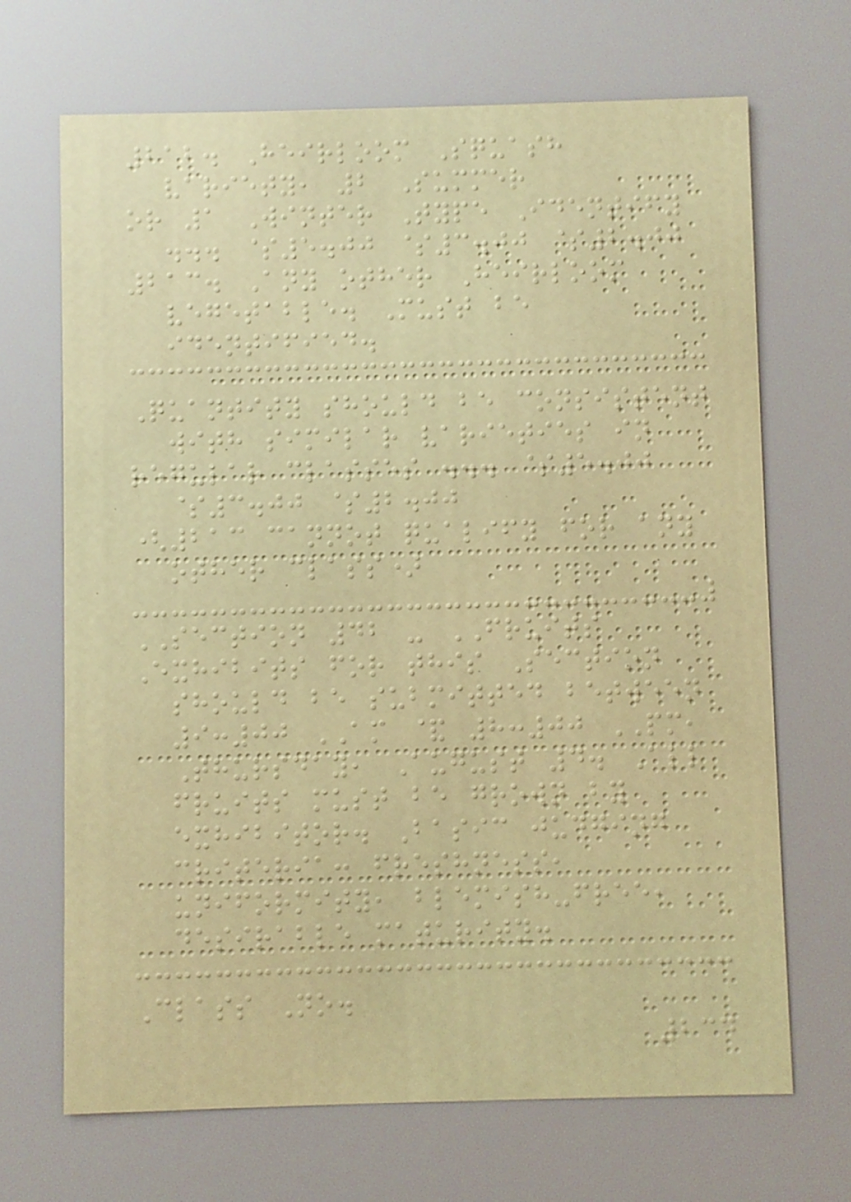212. Heirloom Squash
variety, 2 Summer
or 1 Winter Type Identify
... $5.00 $3.00 $2.00
213. Any other Heirloom
vegetable. Must be
identified.
Quantity should be consistent
with similar varieties in
regular classes ... $5.00
$3.00 $2.00
(213 cannot qualify for any
other class)
SECTION 42 - FRUITS
Exhibits for this Section
should be submitted between
9:00 AM & 8:00 PM,
Thursday, August 4. All
fruits must be grown by
exhibitor. Basic judging
criteria: freshness,
uniformity, blemish-free,
desirable maturity.
Class No.
234
